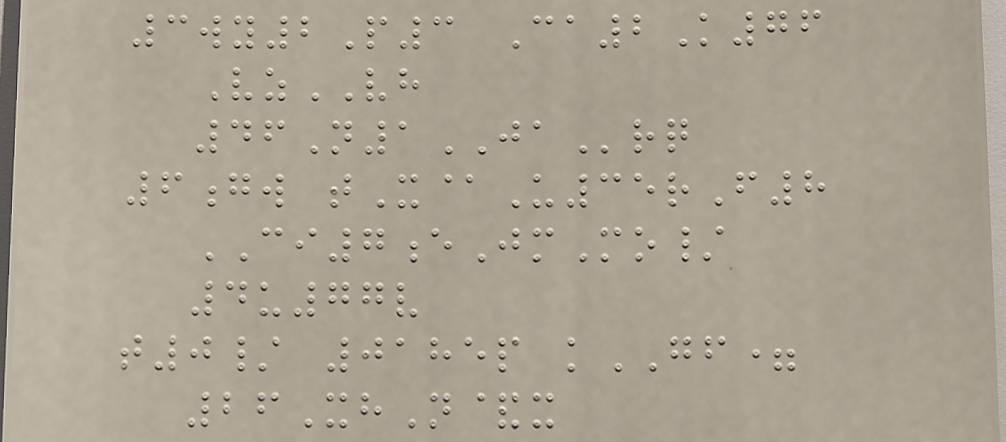3wy2P3 Ca2K76
VzVH
46N1JArq
6gw tX@U35rF8
CI7eJmMo/
4u77v
t0/ 0185p kGF=
26XhN&x
